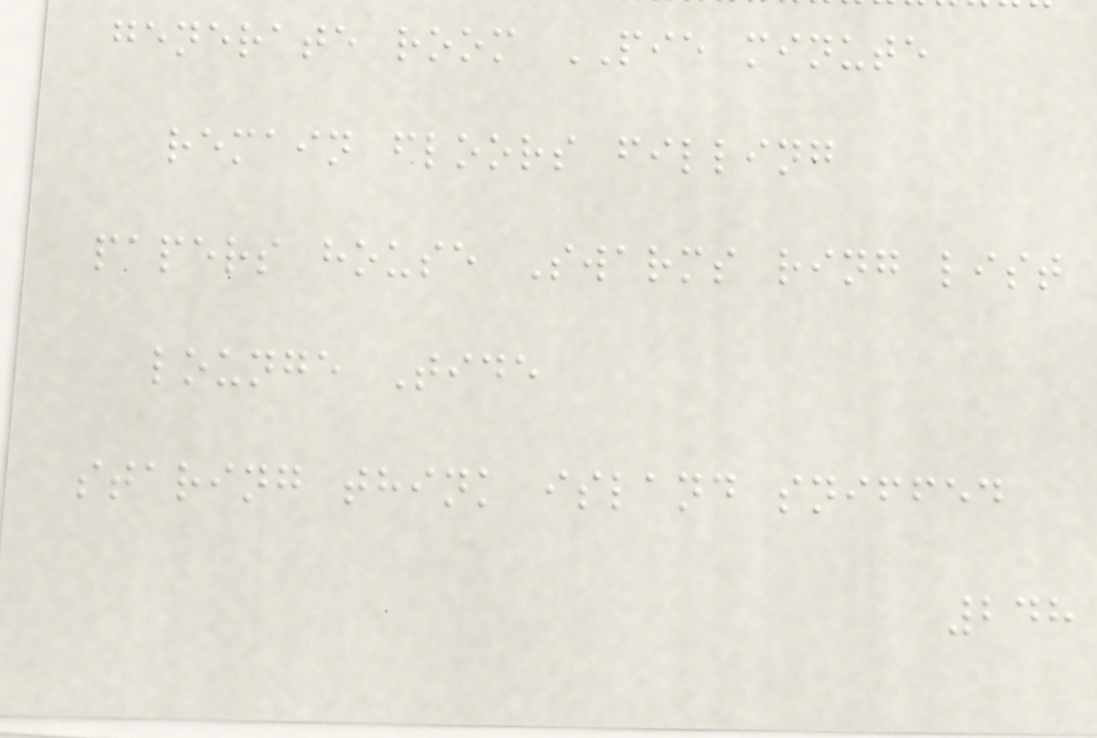generate room PIE minute
remain floors filling
papers house Swarms ring list
lounge Tide
staring think island sniffed
248
